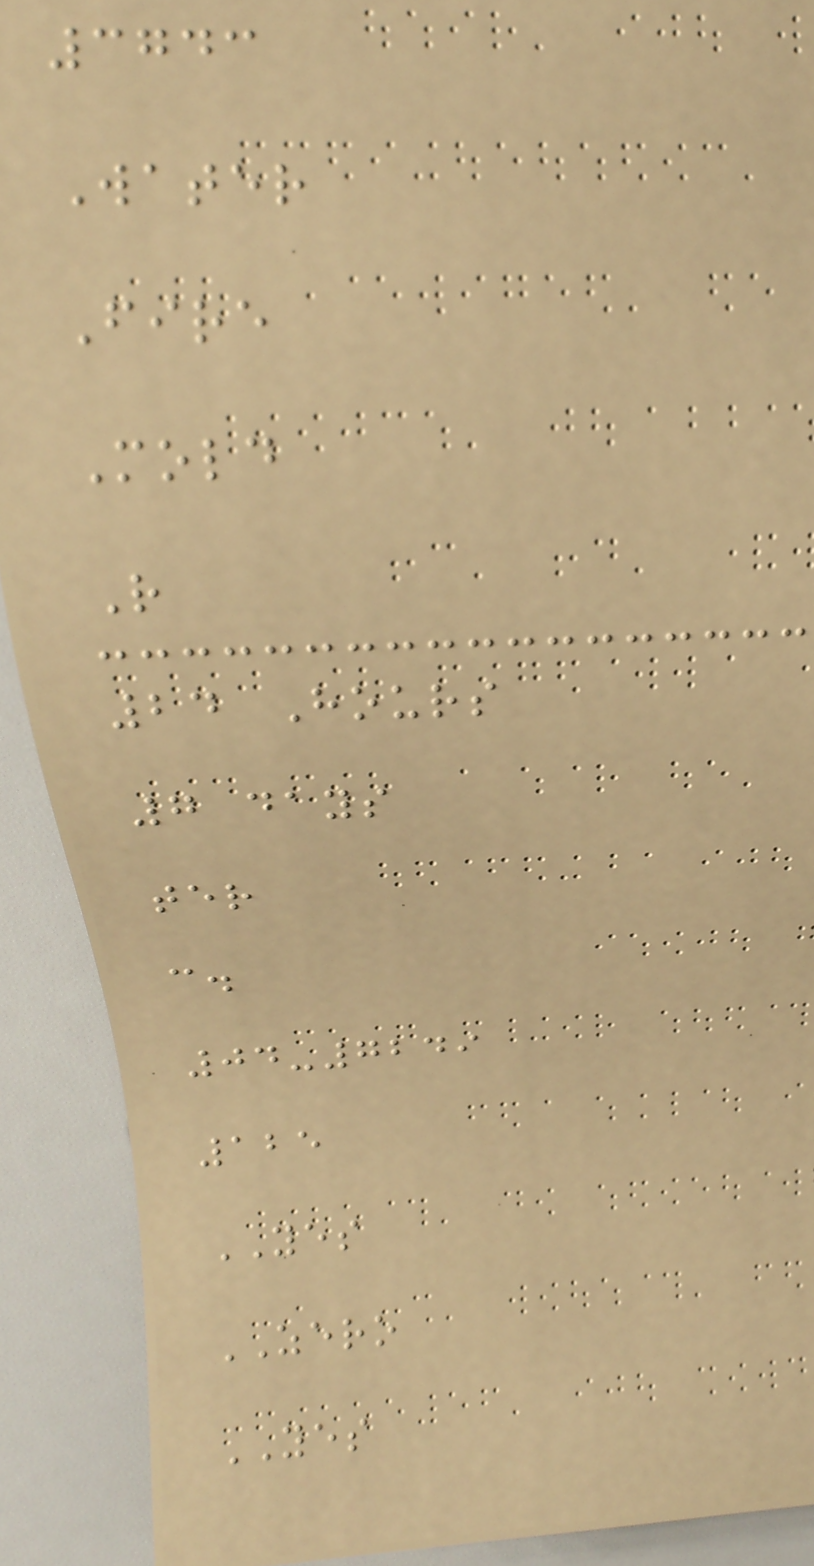3743
Water
Fire
Mold
R
24 Hours
7 days
ter
c.
04-7249
125
YES
ZERO
YES
